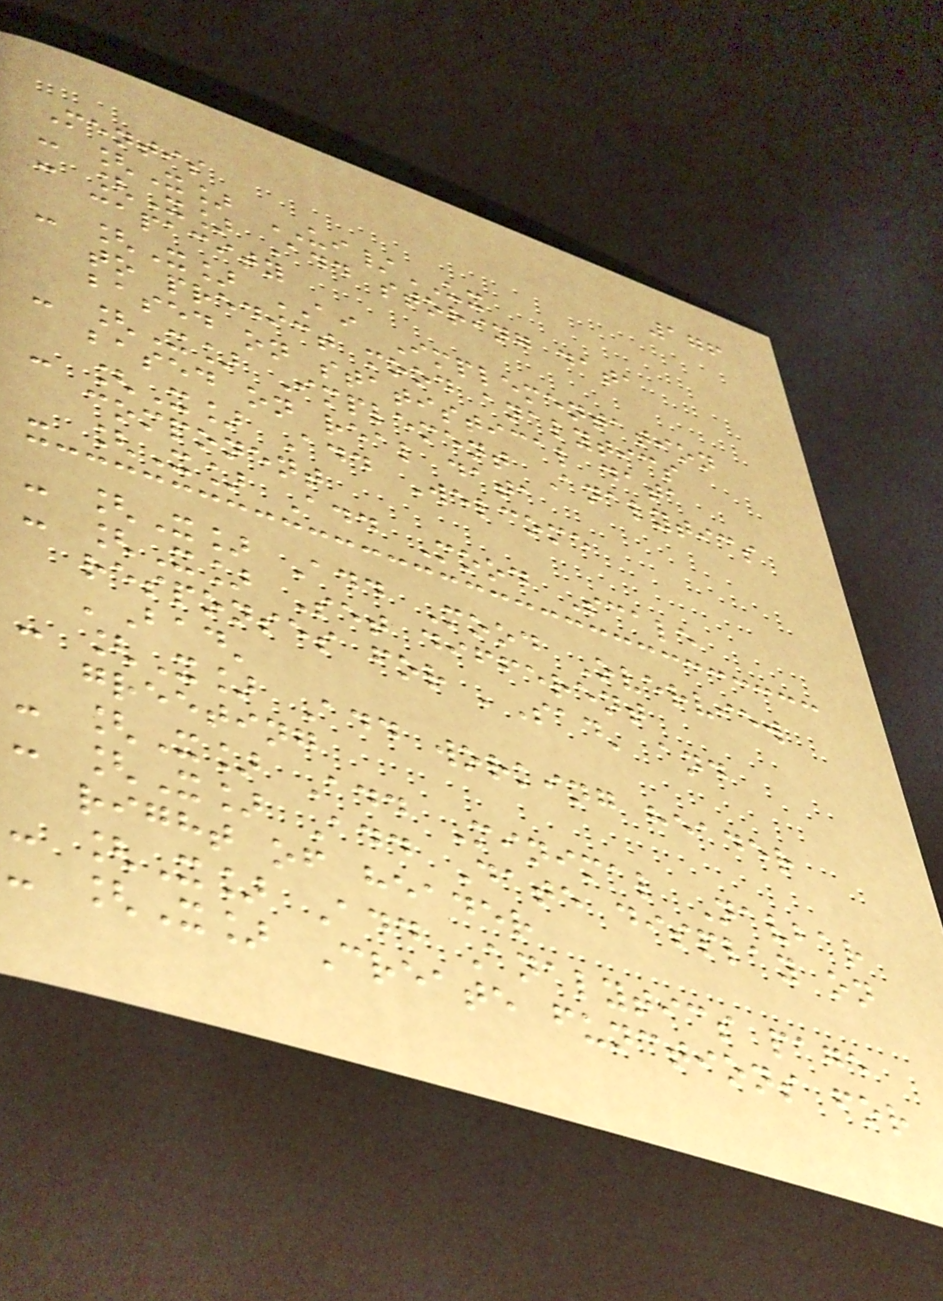176
Mentis
- [X] UI/UX
- [X] Add storing data
capacity
- [X] AI Implementation
to predict mood analytics
based on statistical data
- [X] Implement Analytics
based on real data
- [X] Add Welcome
component
- [X] Add Mood Scale
- [X] Add Mood Overview
- [X] Set different
responses for 'Sad' and
'Bad'
- [X] Add working header
greeting
- [X] Add Minimal Navbar
- [X] Add Date display on
right of header
- [X] Add Analytics page
- [X] Create functions for
